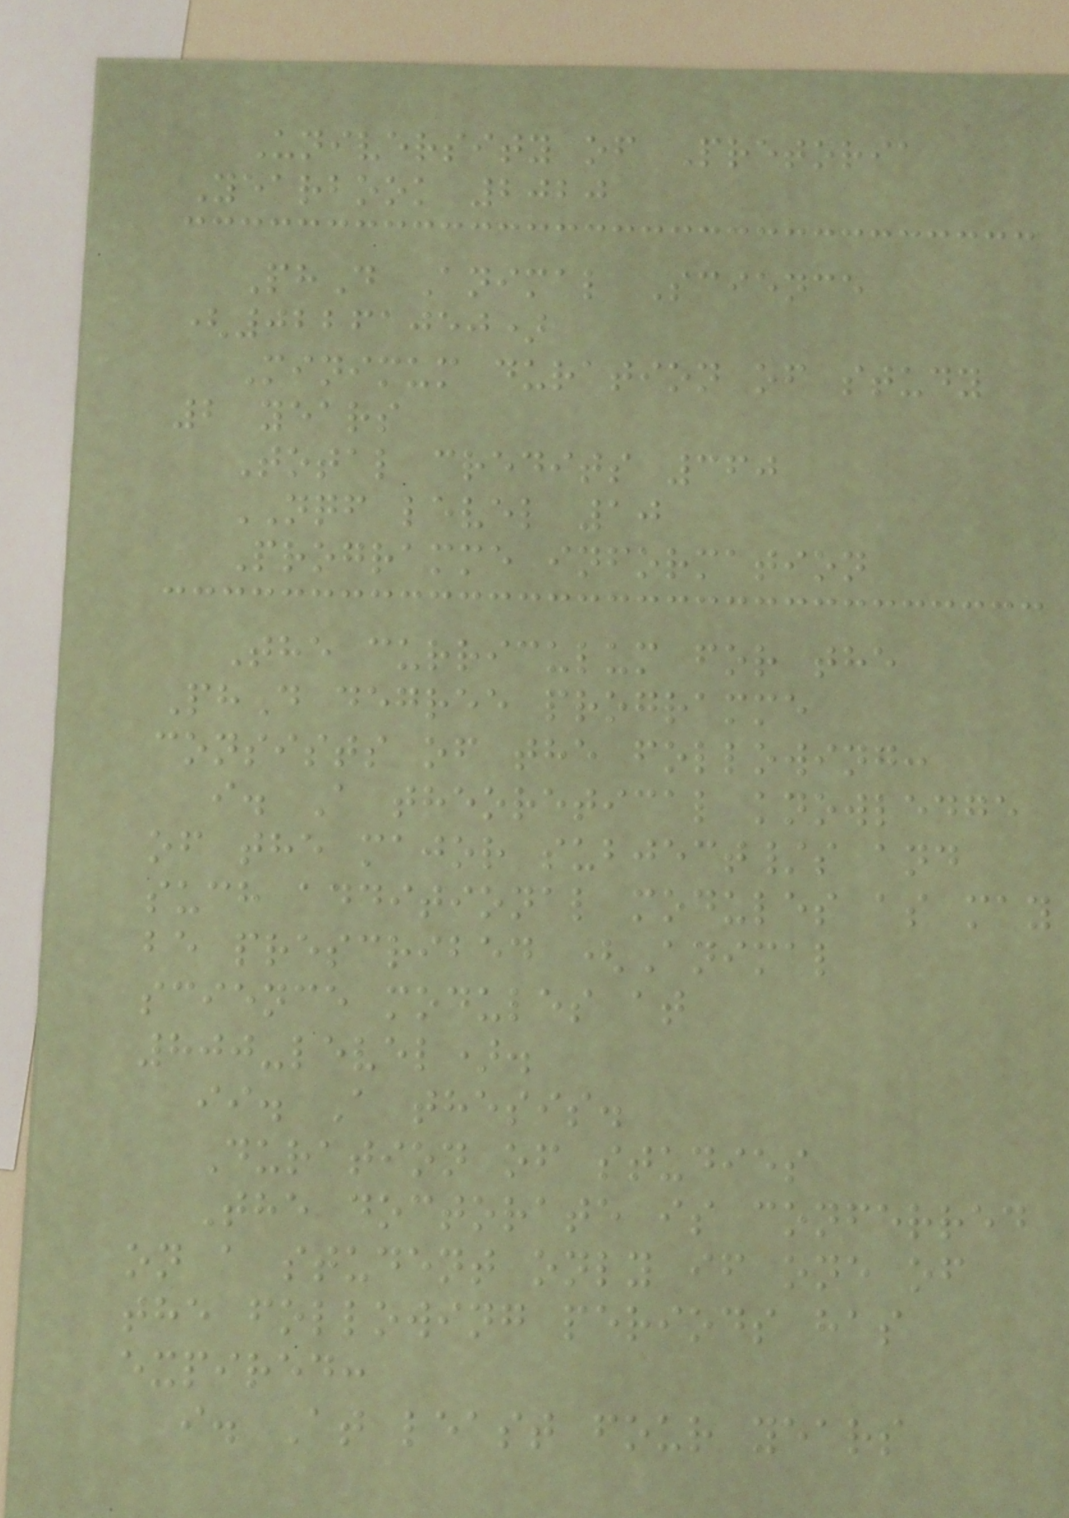University of Pretoria
Yearbook 2020
PhD Animal Science
(02261050)
Minimum duration of study
2 years
Total credits 360
NQF level 10
Programme information
The curriculum for the
PhD degree programme
consists of the following:
i. A theoretical knowledge
of the major subject/s and
such additional modules as may
be prescribed (Animal
science modules at
800-level).
ii. A thesis.
Duration of studies
The doctorate is conferred
on a student only if one of
the following periods has
expired:
i. At least four years
